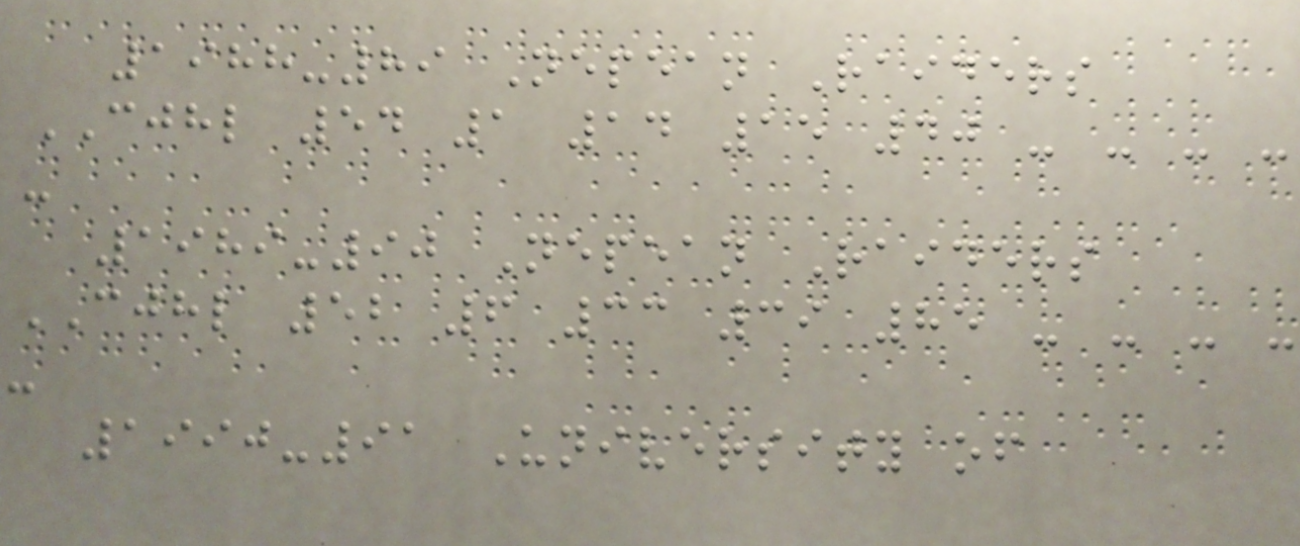1988-89 Nepean Raiders
CJHL 54 1 14 15 40 - - - -
-
1989-90 Nepean Raiders
CJHL 52 6 33 39 85 - - - -
-
1990-91 University of
